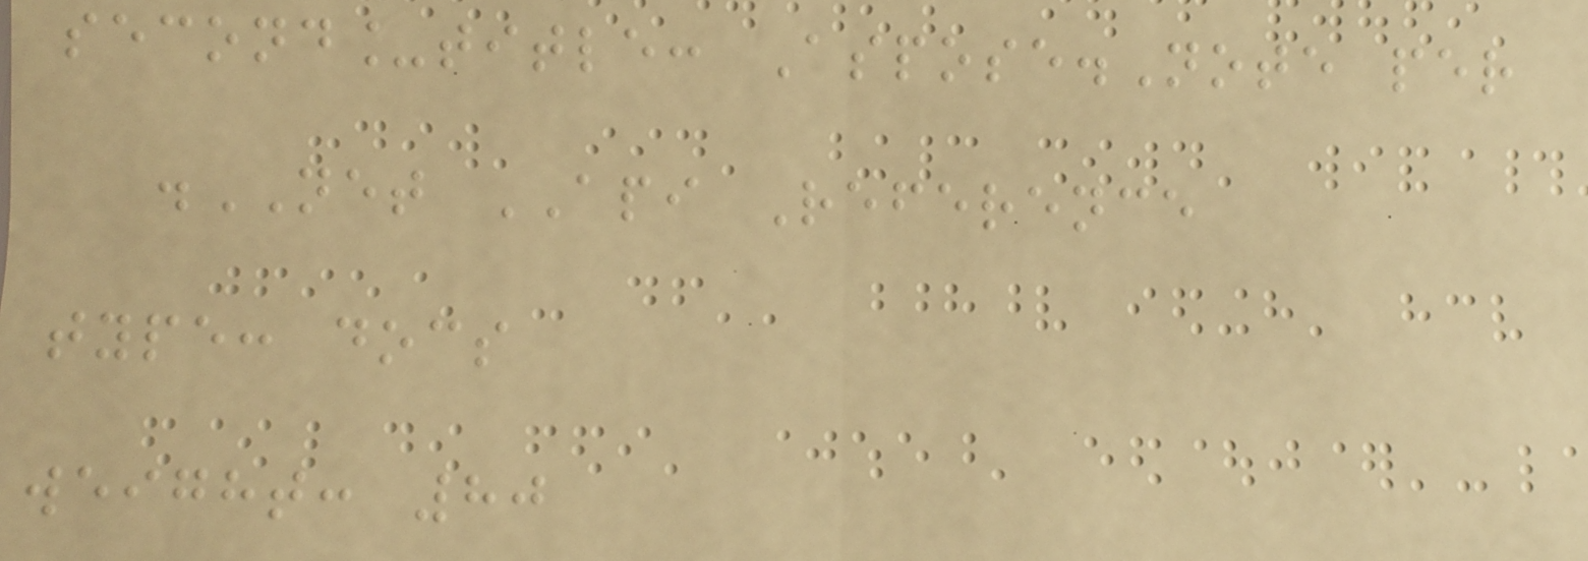second_title: Aspose.Note per
.NET API Reference
type: docs
weight: 80
